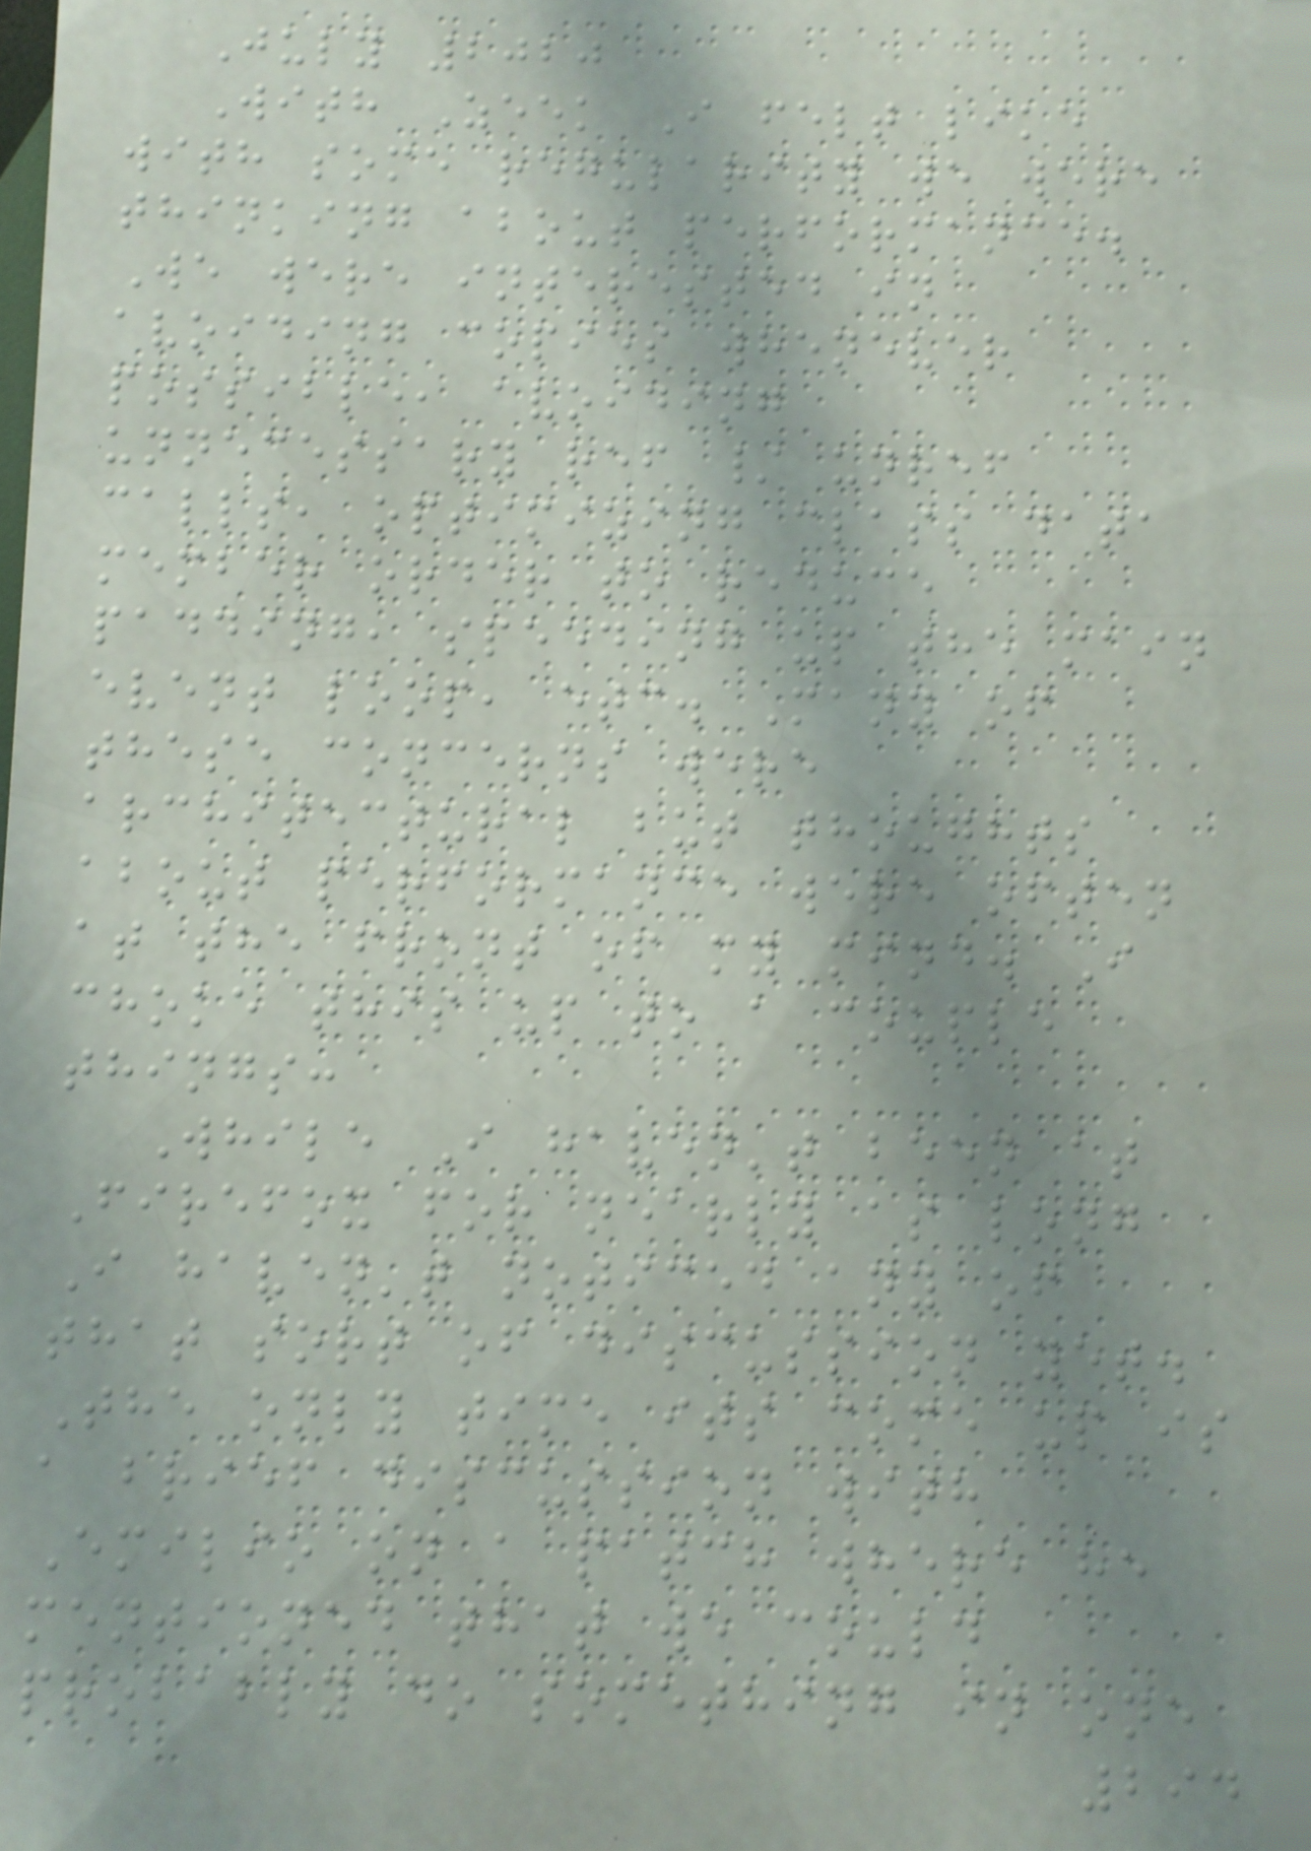July 2020
With Zeek I felt like
with some regularity we were
thinking about performance.
We were interested in
avoiding copies whenever
possible, avoiding
unnecessary ref / unref
calls, optimizing class data
member order to reduce
padding, speeding up the main
event loop, etc. Many of
these concerns were
architectural but thoughts
about performance were often
at the front of my mind. I
choke this up to a couple
things:
While I haven't been at
Firefox for nearly as long
I haven't noticed any of
that sort of discussion yet.
The only time its come up is
a brief discussion with
Emilio on a patch where he
mentioned that we could
probably do something in one
294
